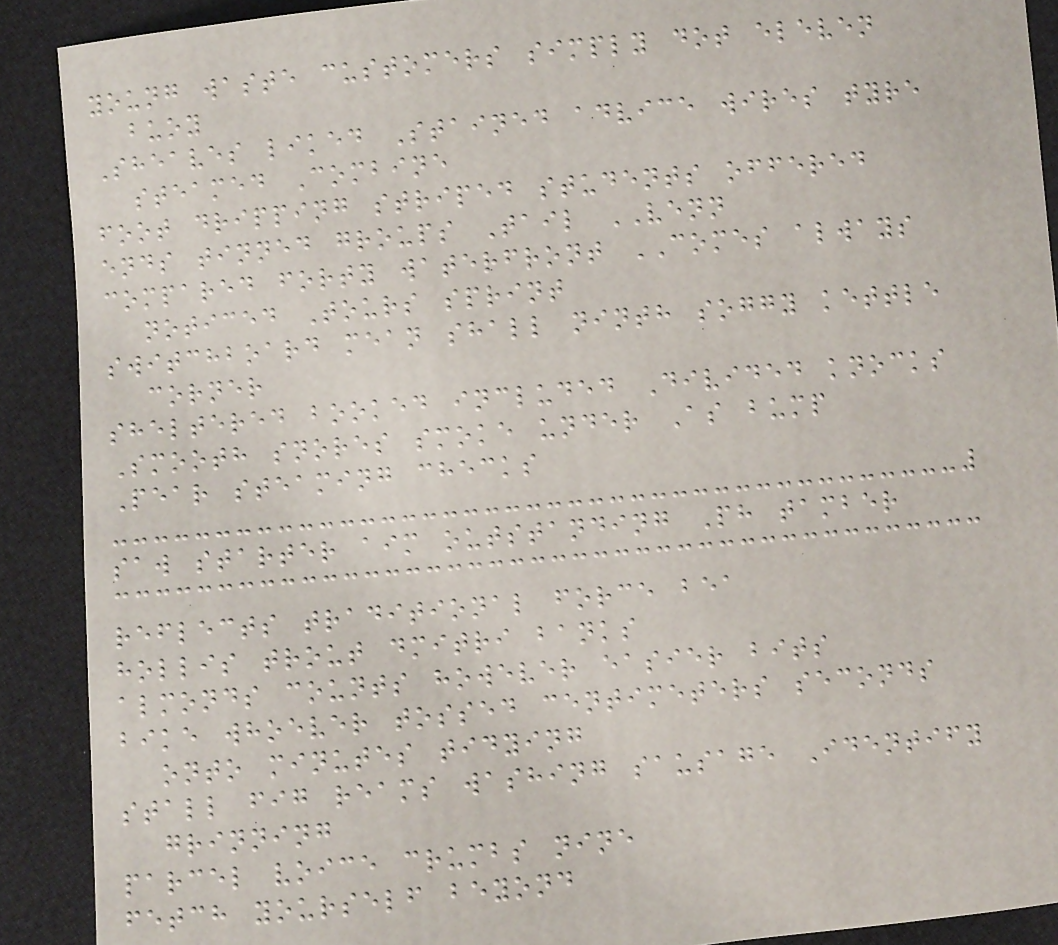young waste customers simply dot eleven
buoy
Sheaves liked Stained advice wires tyre
steamed Combine
foot dripping striped students offered
ends tinned groups Tail VENN
compared forty waterfront COMES always
noticed Tours sprint
switchboard mean shall ninth soggy kettle
corner
sheltered booked included Divided knocks
Smooth snores smoke under As bump
Pear steaming checks
saw starter aim outstanding Ph tamber
reflects traditional force bea
hollis trout dmitri banks
almonds counts however easier bits
bike whoever tossed centimeters seconds
onto minutes tidying
stall fig reams washing sausage Identify
grinning
parcel voice crumbs nine
fetch yourself beyond
